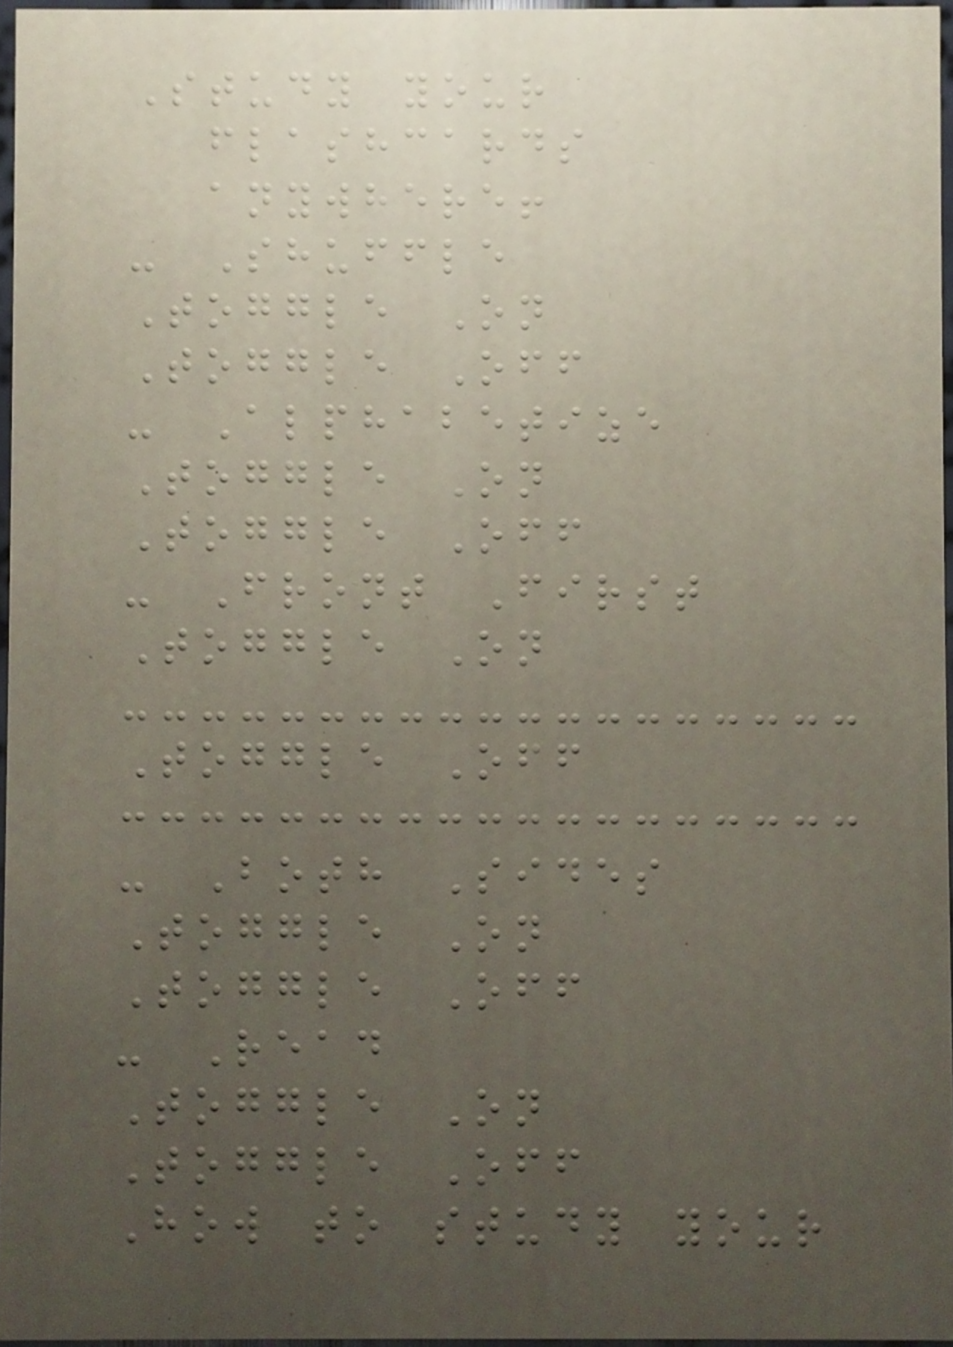Study your
flashcards
anywhere!
- Shuffle
Toggle On
Toggle Off
- Alphabetize
Toggle On
Toggle Off
- Front First
Toggle On
Toggle Off
- Both Sides
Toggle On
Toggle Off
- Read
Toggle On
Toggle Off
How to study your
